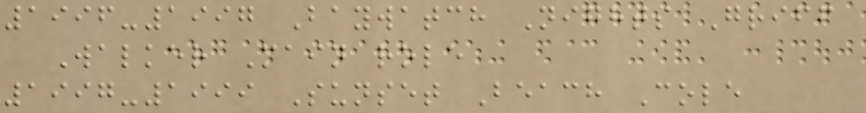1996-1997 Baywatch Nights Griff
Walker Main role
1997-1999 Sunset Beach Cole
